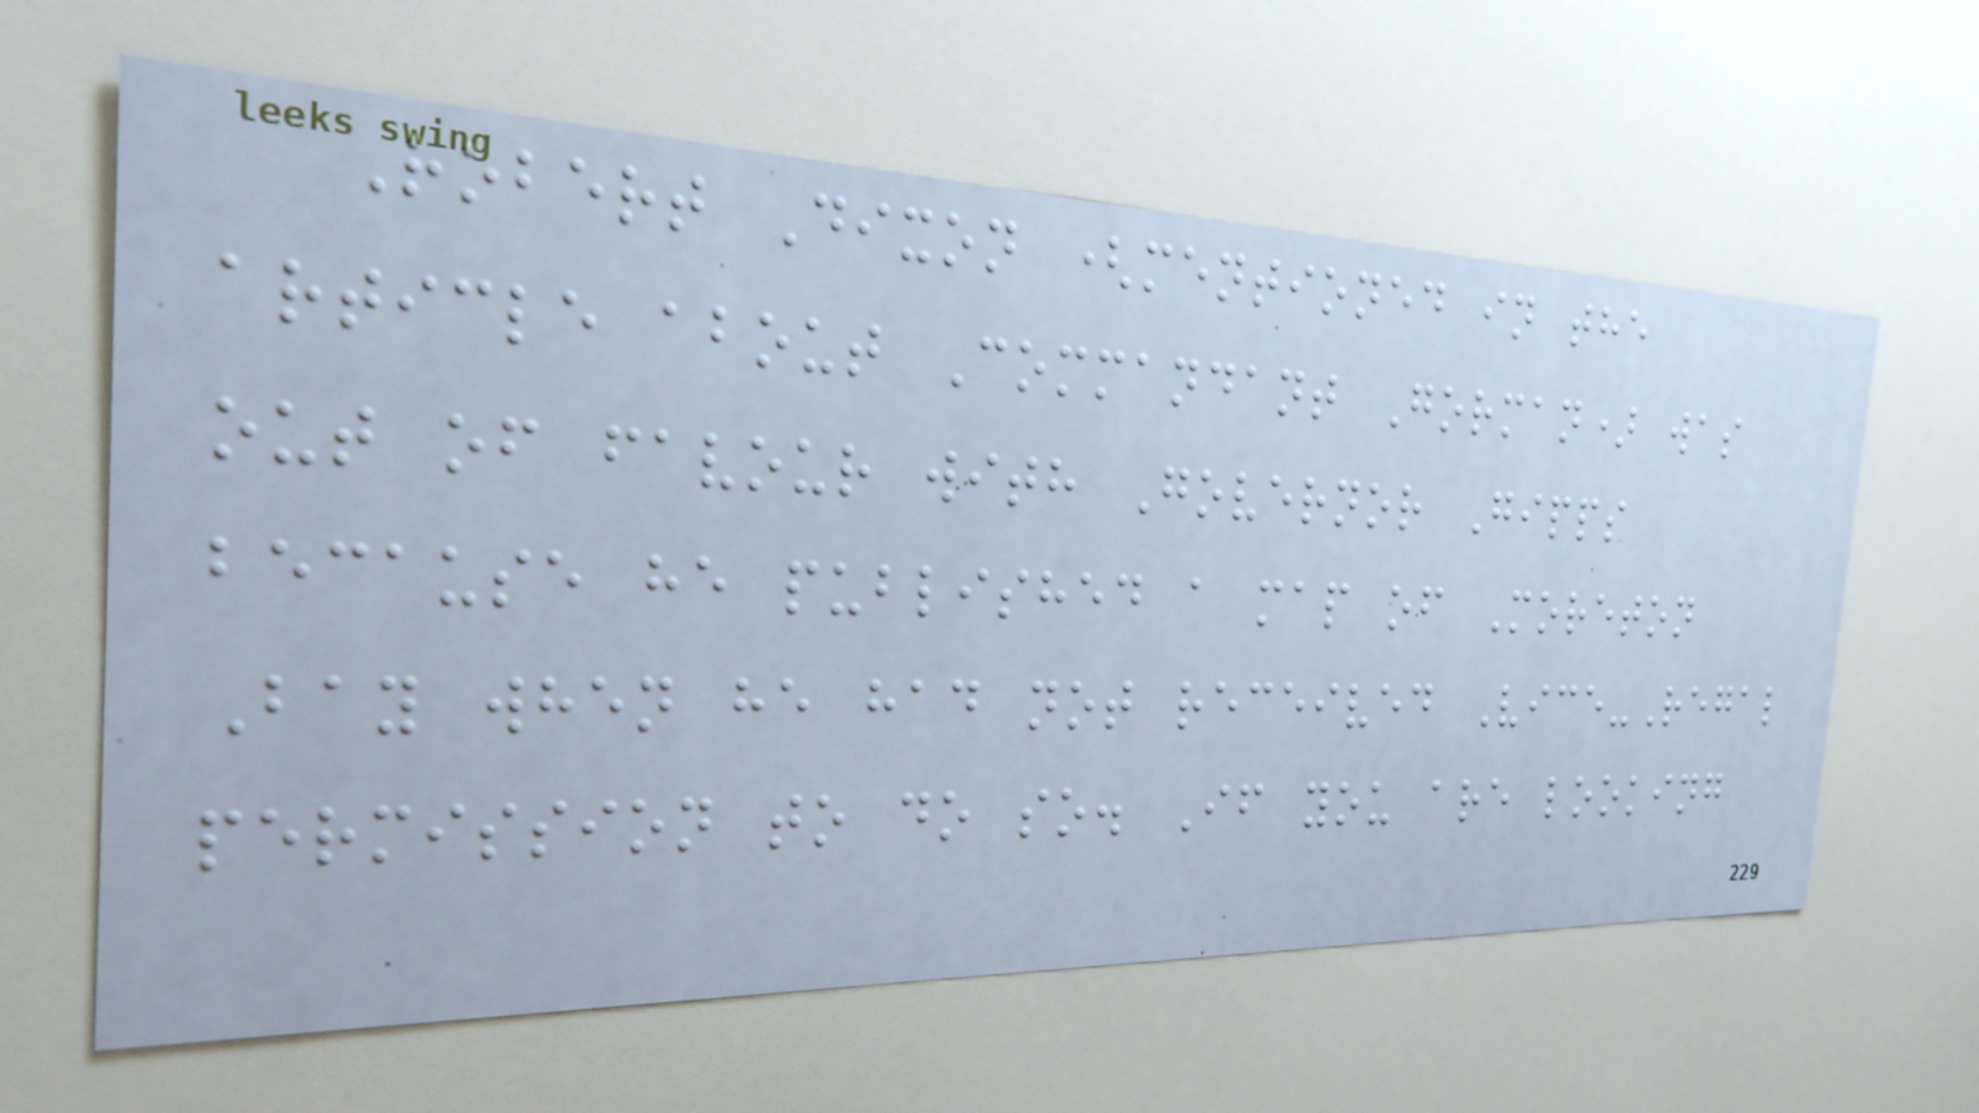Robert Dixon (mentioned in the
article about Commandant Gorman) was
out of favour with Governor Gipps
because he published a map of Moreton
Bay when he had not received Vice-Regal
permission to do so. If you are looking
